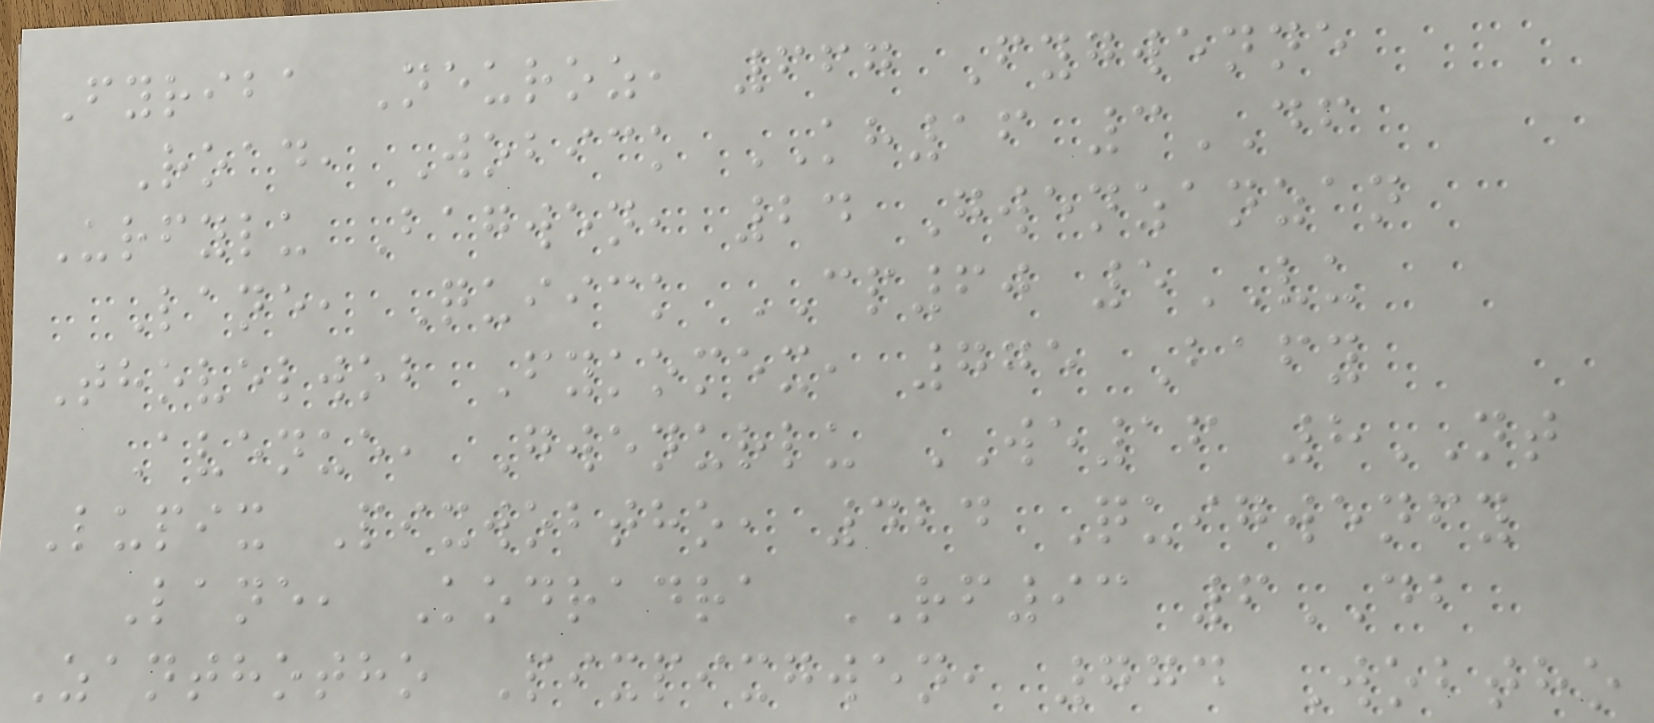Fyriba Neuroz, 667 Fygwenne
Road, Wobick KH16 3DF
Urfylu Bagwen, 24 Gwenzanzan
Lane, Quiick CP60 5VU
Thovelwob Fykomex, 775 Bafy
Avenue, Gwenurlu WE16 8NT
Lupix Pixwobtho, 424 Quigwenfy
Lane, Kodradra RF93 6DB
Zanthotho Pixpixgwen, 774 Wobtho
